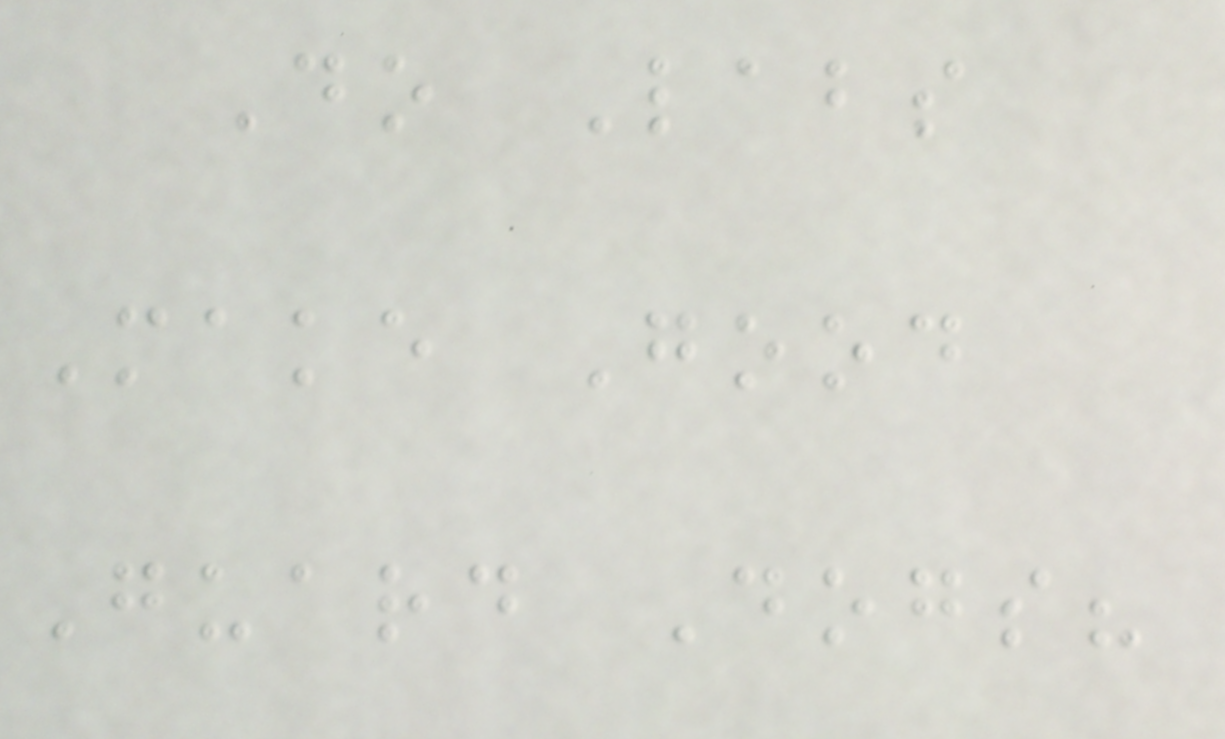Do Labs
Make Good
Guard Dogs?
